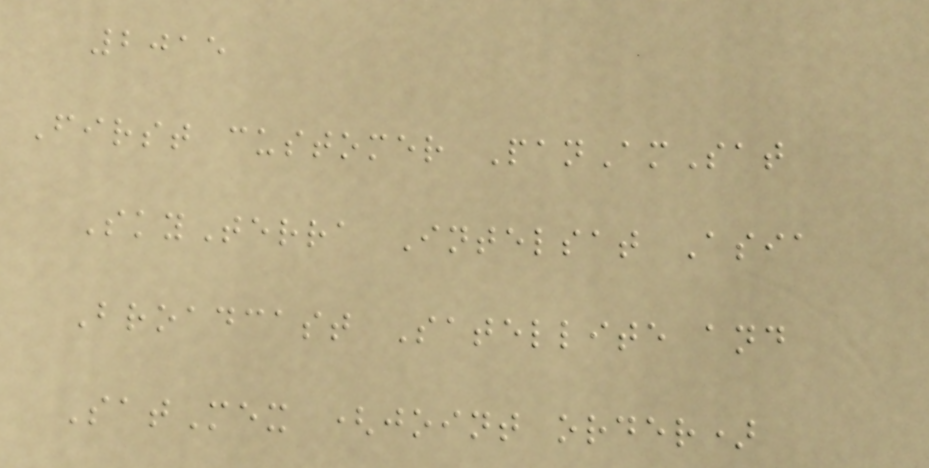2015
First customer PanAmSat
SkyTerra Intelsat Asia
Broadcast Satellite and
SatMex (joint order)
